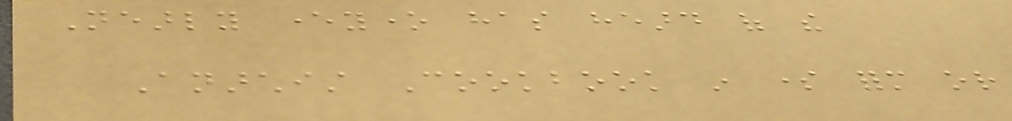Nearly everyone has heard of the
Anarchist Cookbook in some form or
